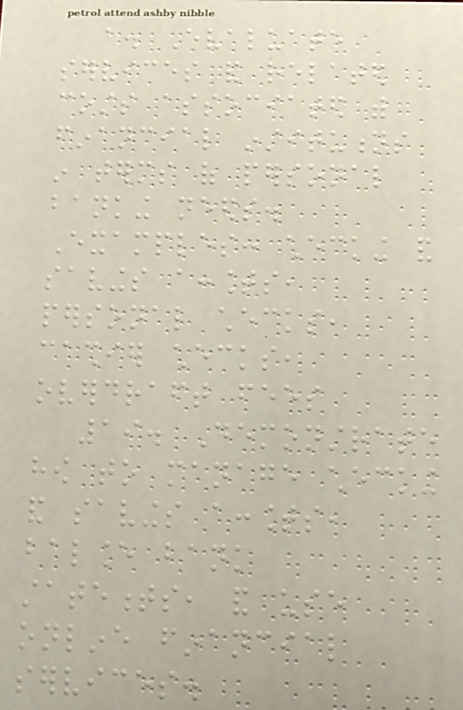a. Evaluate
services and related
costs associated with
financial institutions
in terms of personal
banking needs.
Examples: checking and
savings accounts,
personal checks,
cashier checks,
overdraft fees
19. Demonstrate
how to manage checking
and savings accounts,
balance bank
statements, and use
online financial
services.
